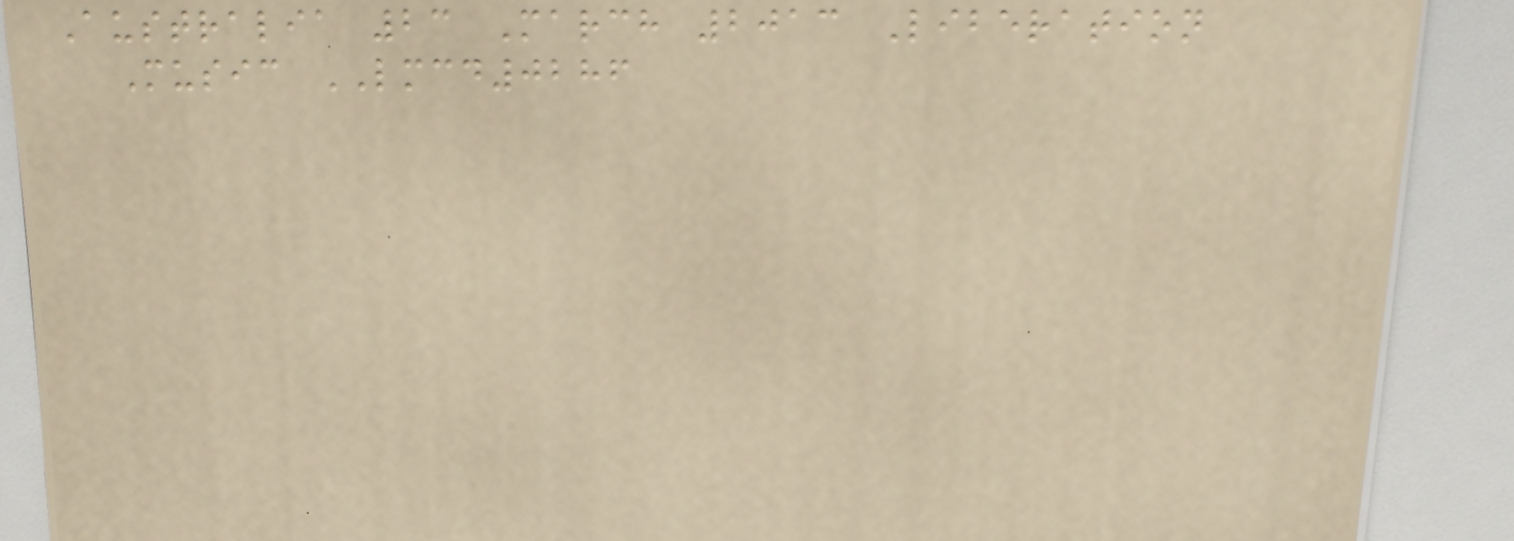Australia 23 March 2013 Liberation
Music LMCD0286
